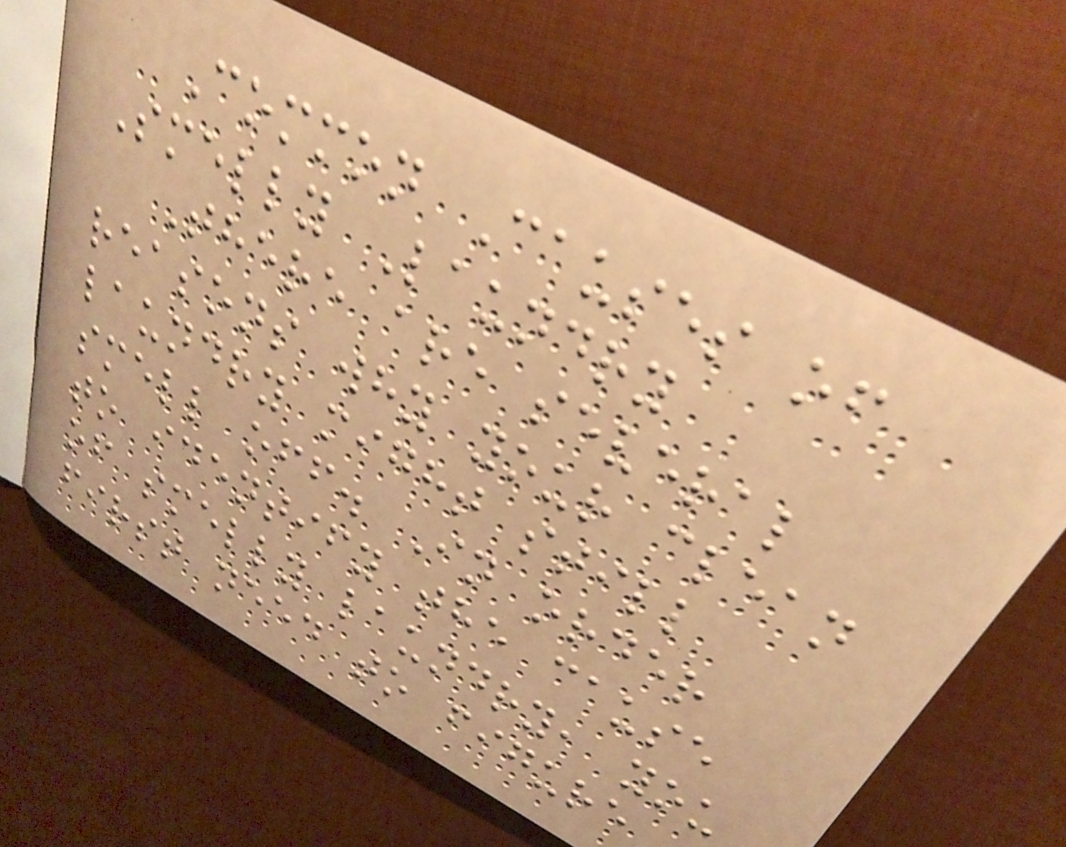Common Causes of
Smelly Laundry
There are several
reasons why your clean
laundry might still
smell off. In order
to identify the cause
of smelly laundry, you
first need to figure
